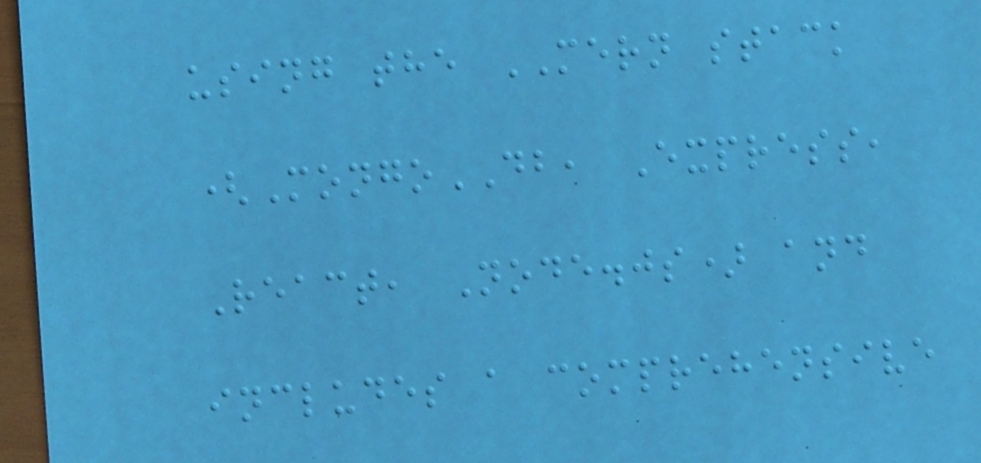using the MERN stack
(MongoDB, Express,
React, Node.js) and
includes a comprehensive
